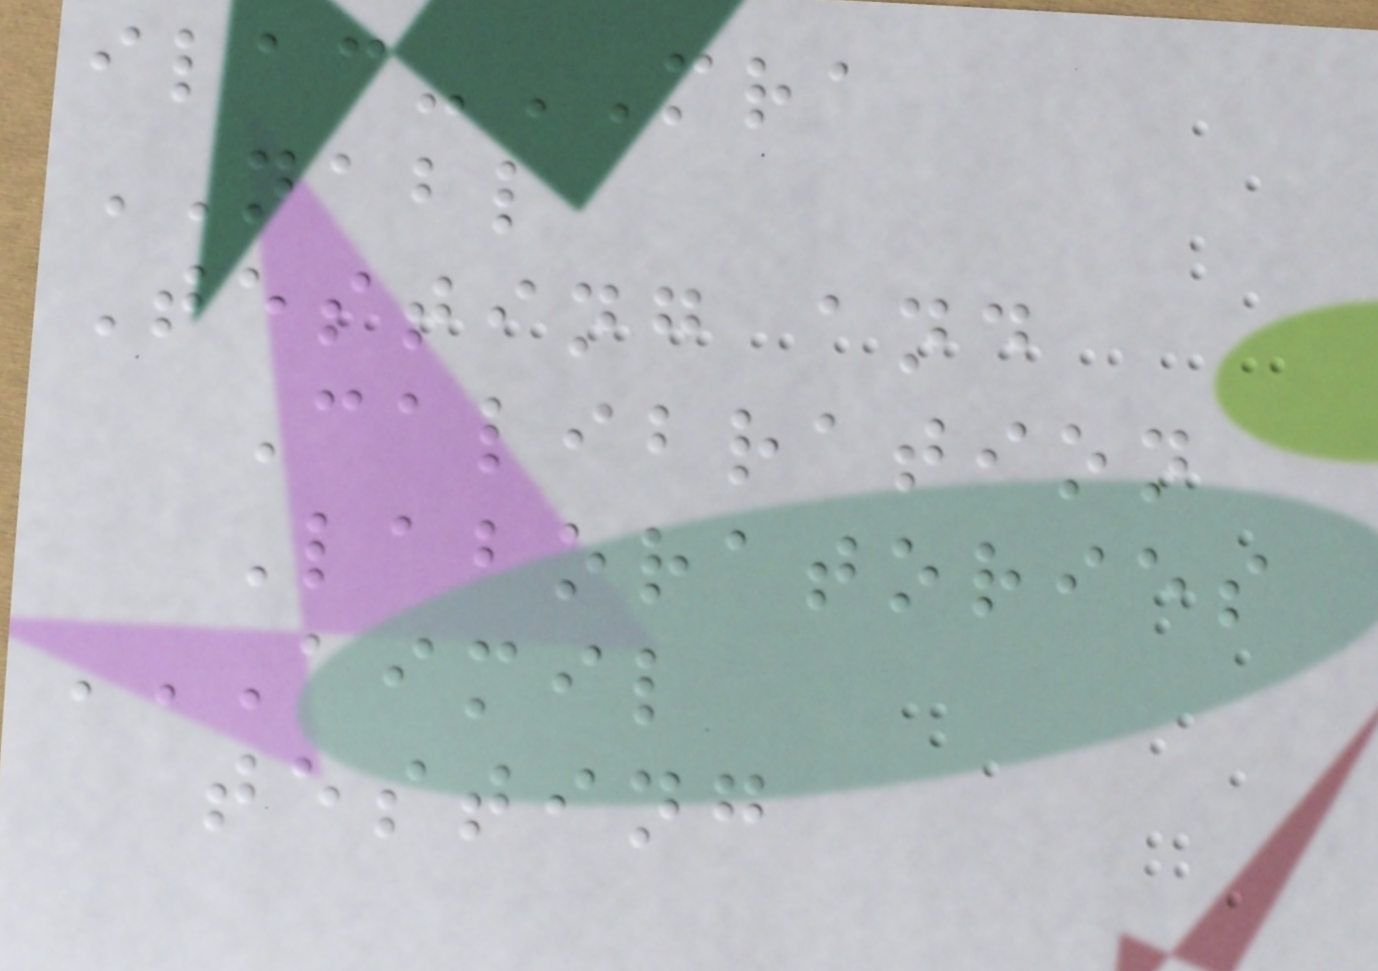ilac-MRA
NABL
Testing and
Calibration
Laboratories
AIMIL
TESTING
